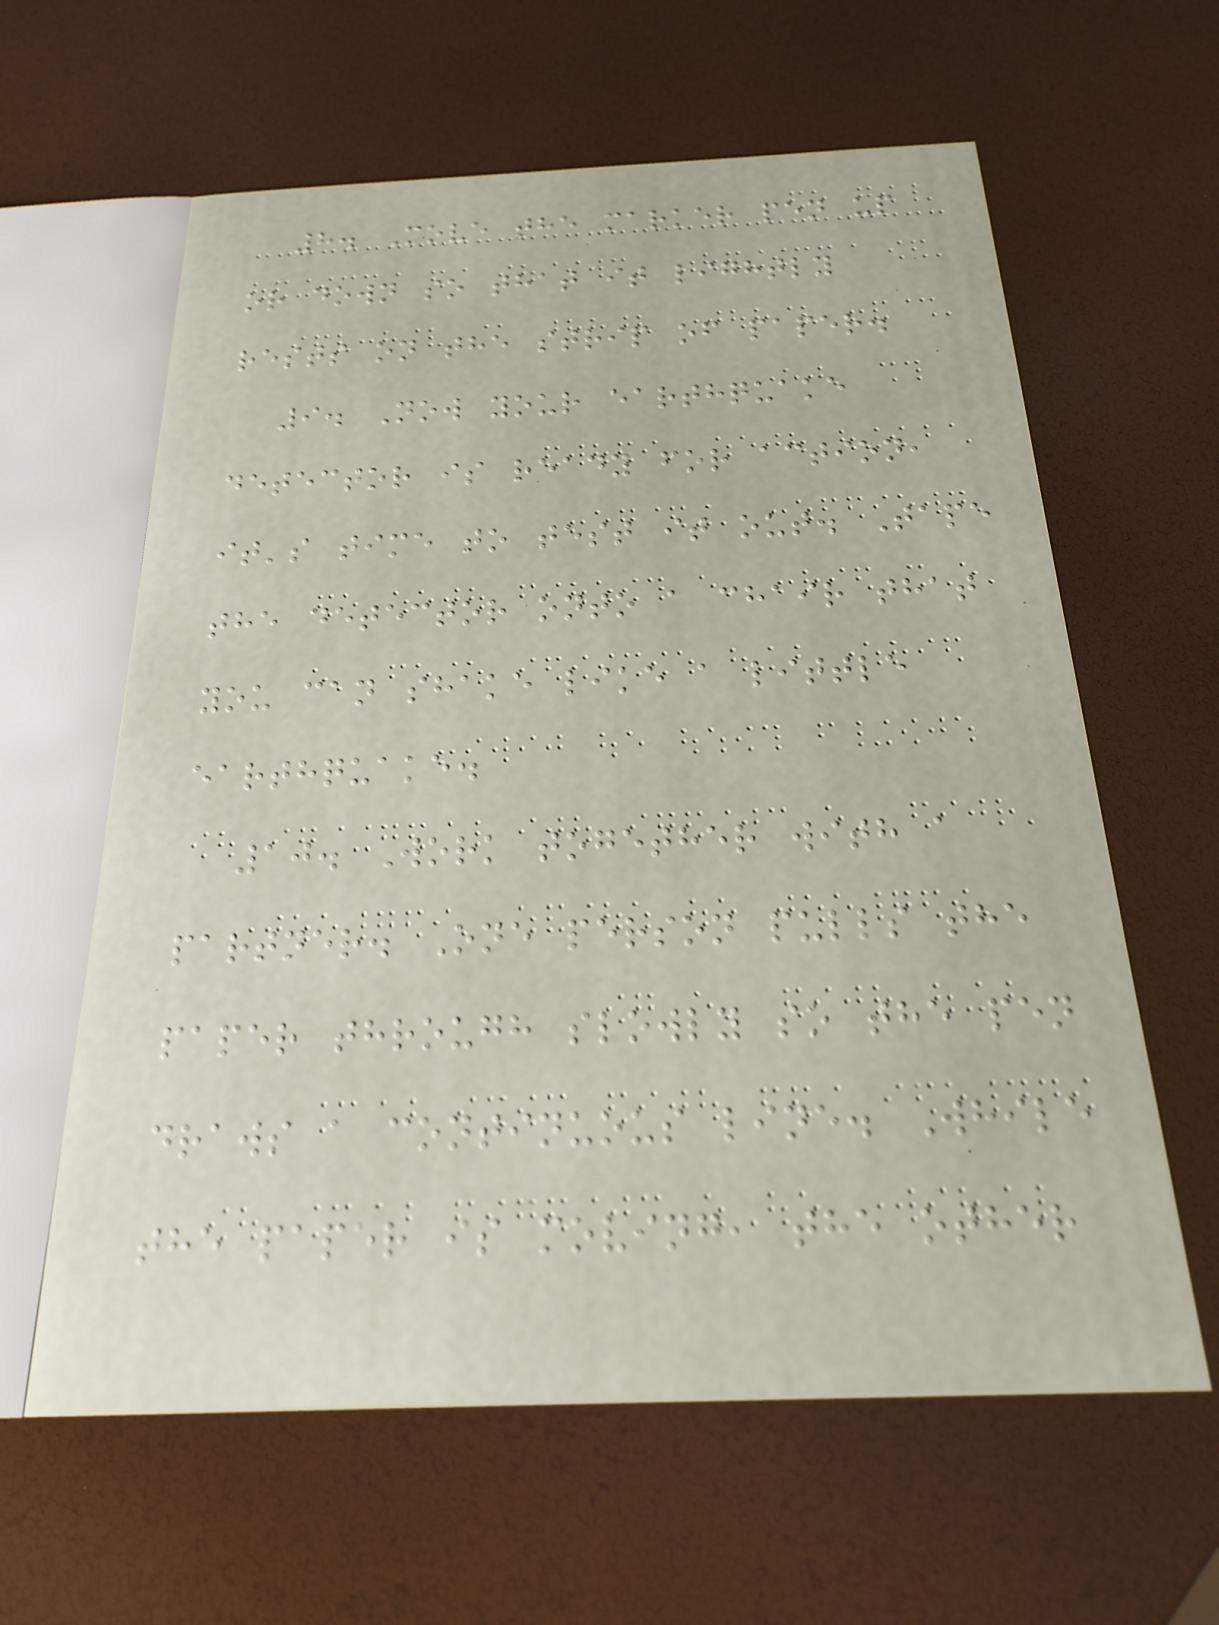8. Move the marker pen up
or down so that it lightly
rests on the strip of paper.
9. Now your earthquake
detector is ready for action,
it's time to test it out. Tape
the detector onto a chair that
you can shake like a little
earthquake.
10. Work together with a
partner. One person pulls the
paper through slowly so the pen
draws a continuous line. While
the paper is moving, the other
